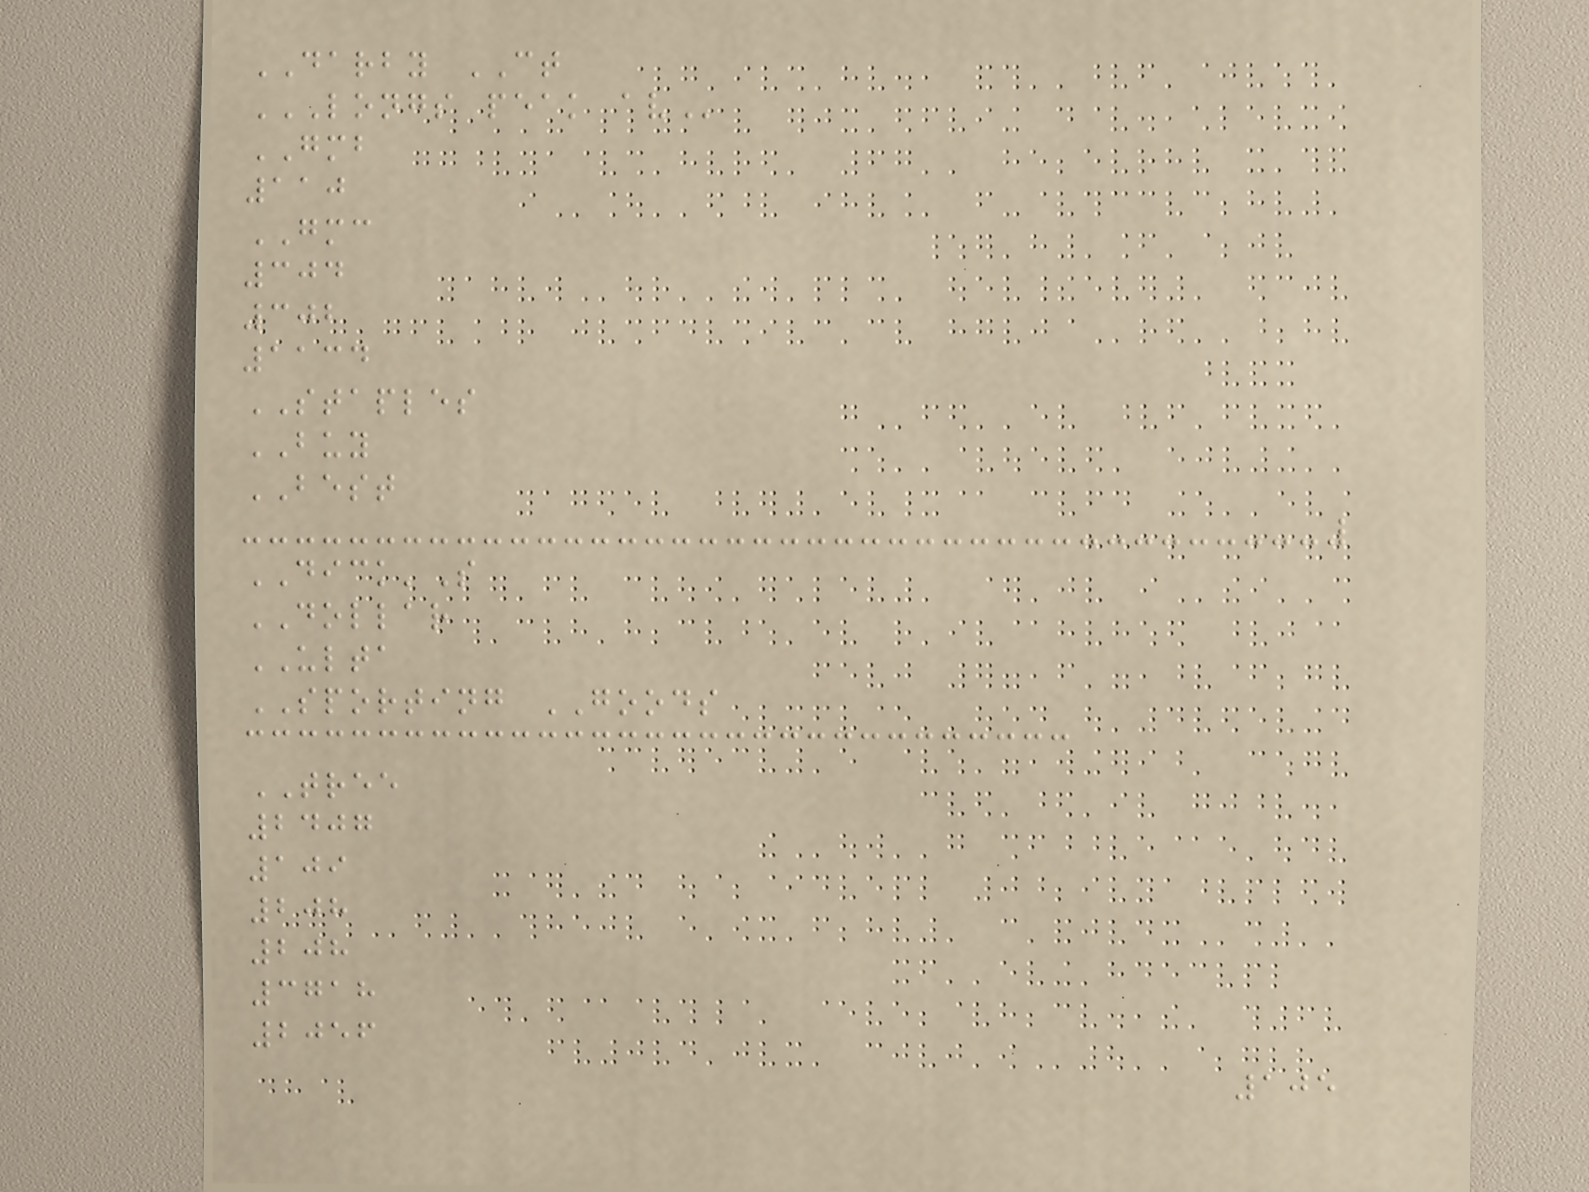DARBY CT
LONGS PEAK AV
GMB
110
GMC
304
302
1134
STAPLES
BUY
BEST
DICK'S
DOLLAR
ULTA
SPORTING GOODS
TREE
2407
109
208
208
3718
2056
105
